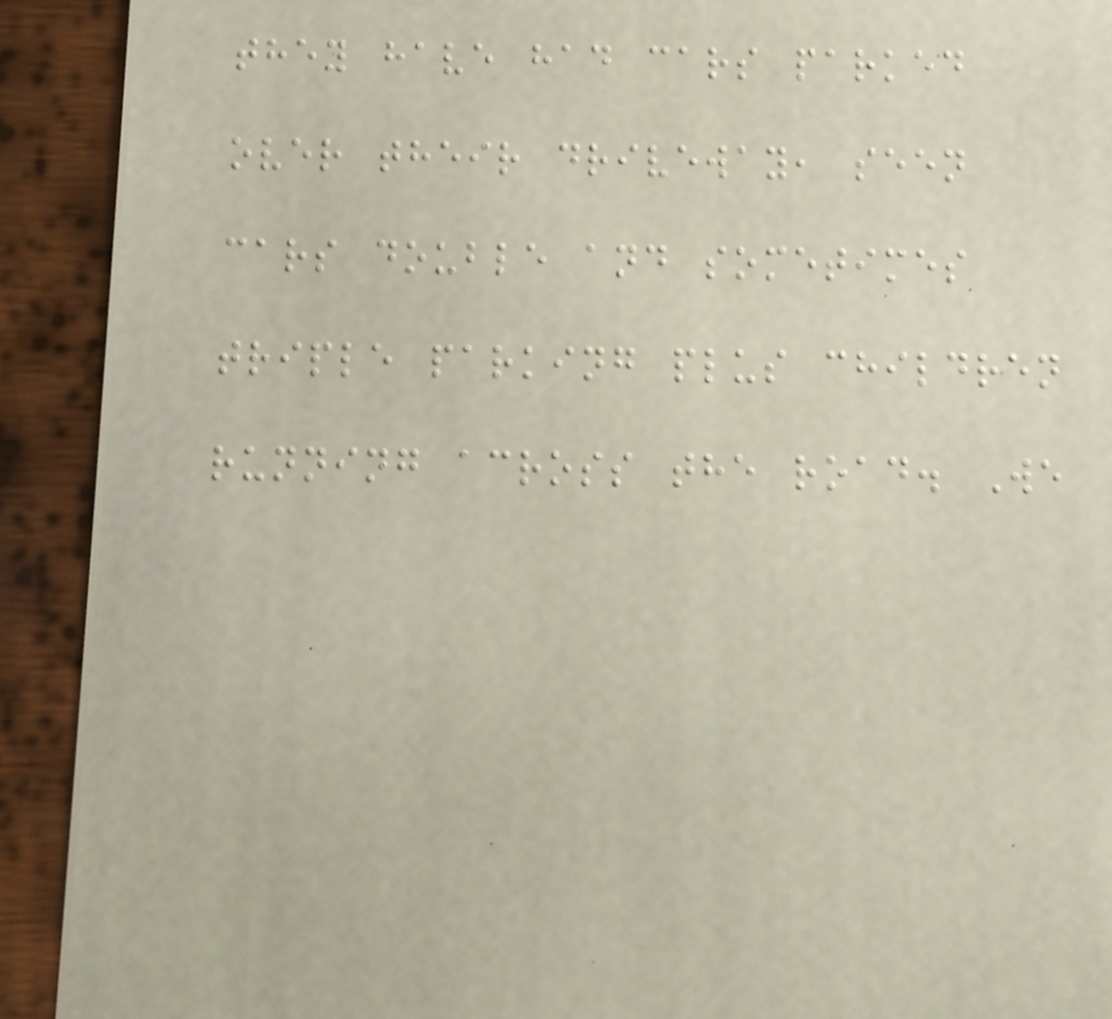they have had cars parked
over their driveway, seen
cars double and sometimes
triple parking plus children
running across the road. We
